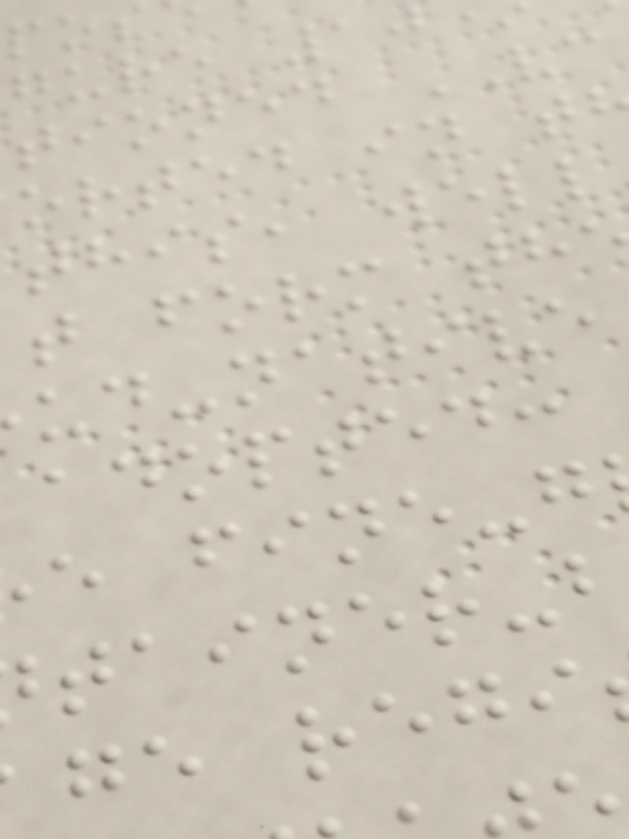gure 10
tioned VC
orted in t
this, well
t form th
ud-native
adopted:
e fine-g
ge regi
